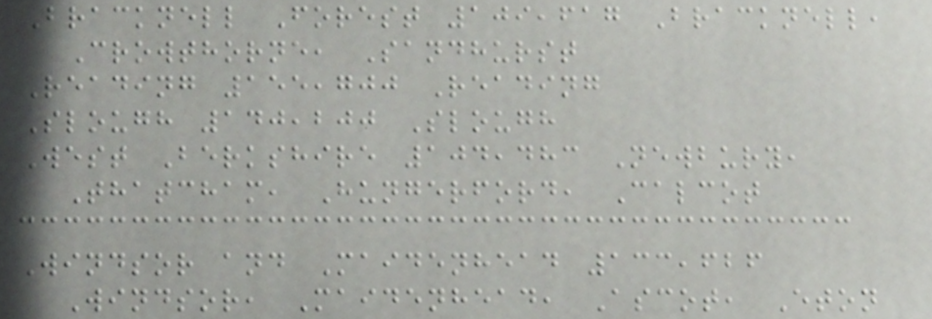Bracknell Forest 109,617 Bracknell,
Crowthorne, Sandhurst
Reading 155,700 Reading
Slough 140,200 Slough
West Berkshire 104,483 Newbury,
Thatcham, Hungerford, Calcot
Windsor and Maidenhead 133,626
Windsor, Maidenhead, Ascot, Eton
